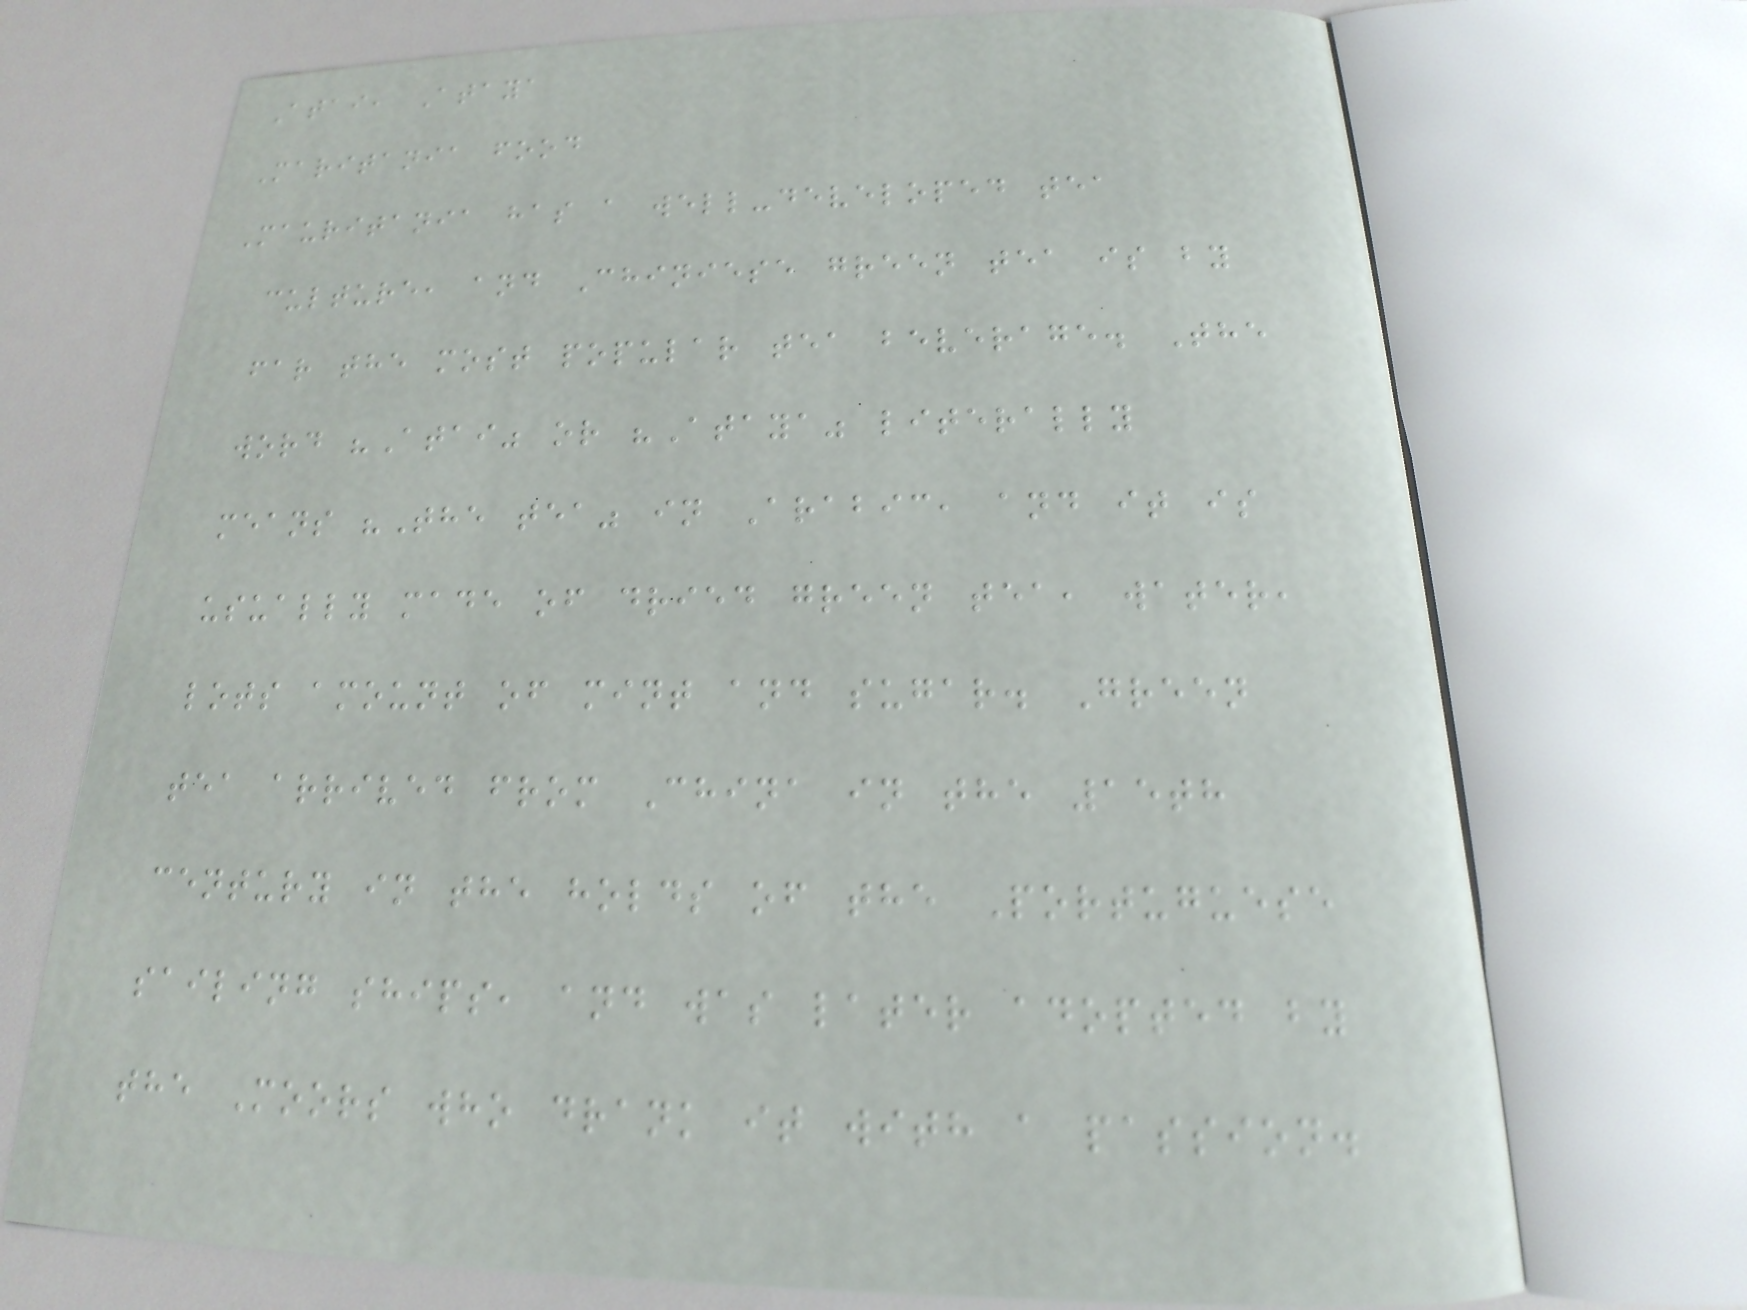Atai, Ataya
Maritania food
Mauritania has a well-developed tea
culture, and Chiniese green tea is by
far the most popular tea beverage. The
word "Atai" or "Ataya" literally
means "The tea" in Arabic, and it is
usually made of dried green tea, water,
lots amount of mint and sugar. Green
tea arrived from China in the 15th
century in the holds of the Portuguese
sailing ships, and was later adopted by
the Moors who drank it with a passion.
